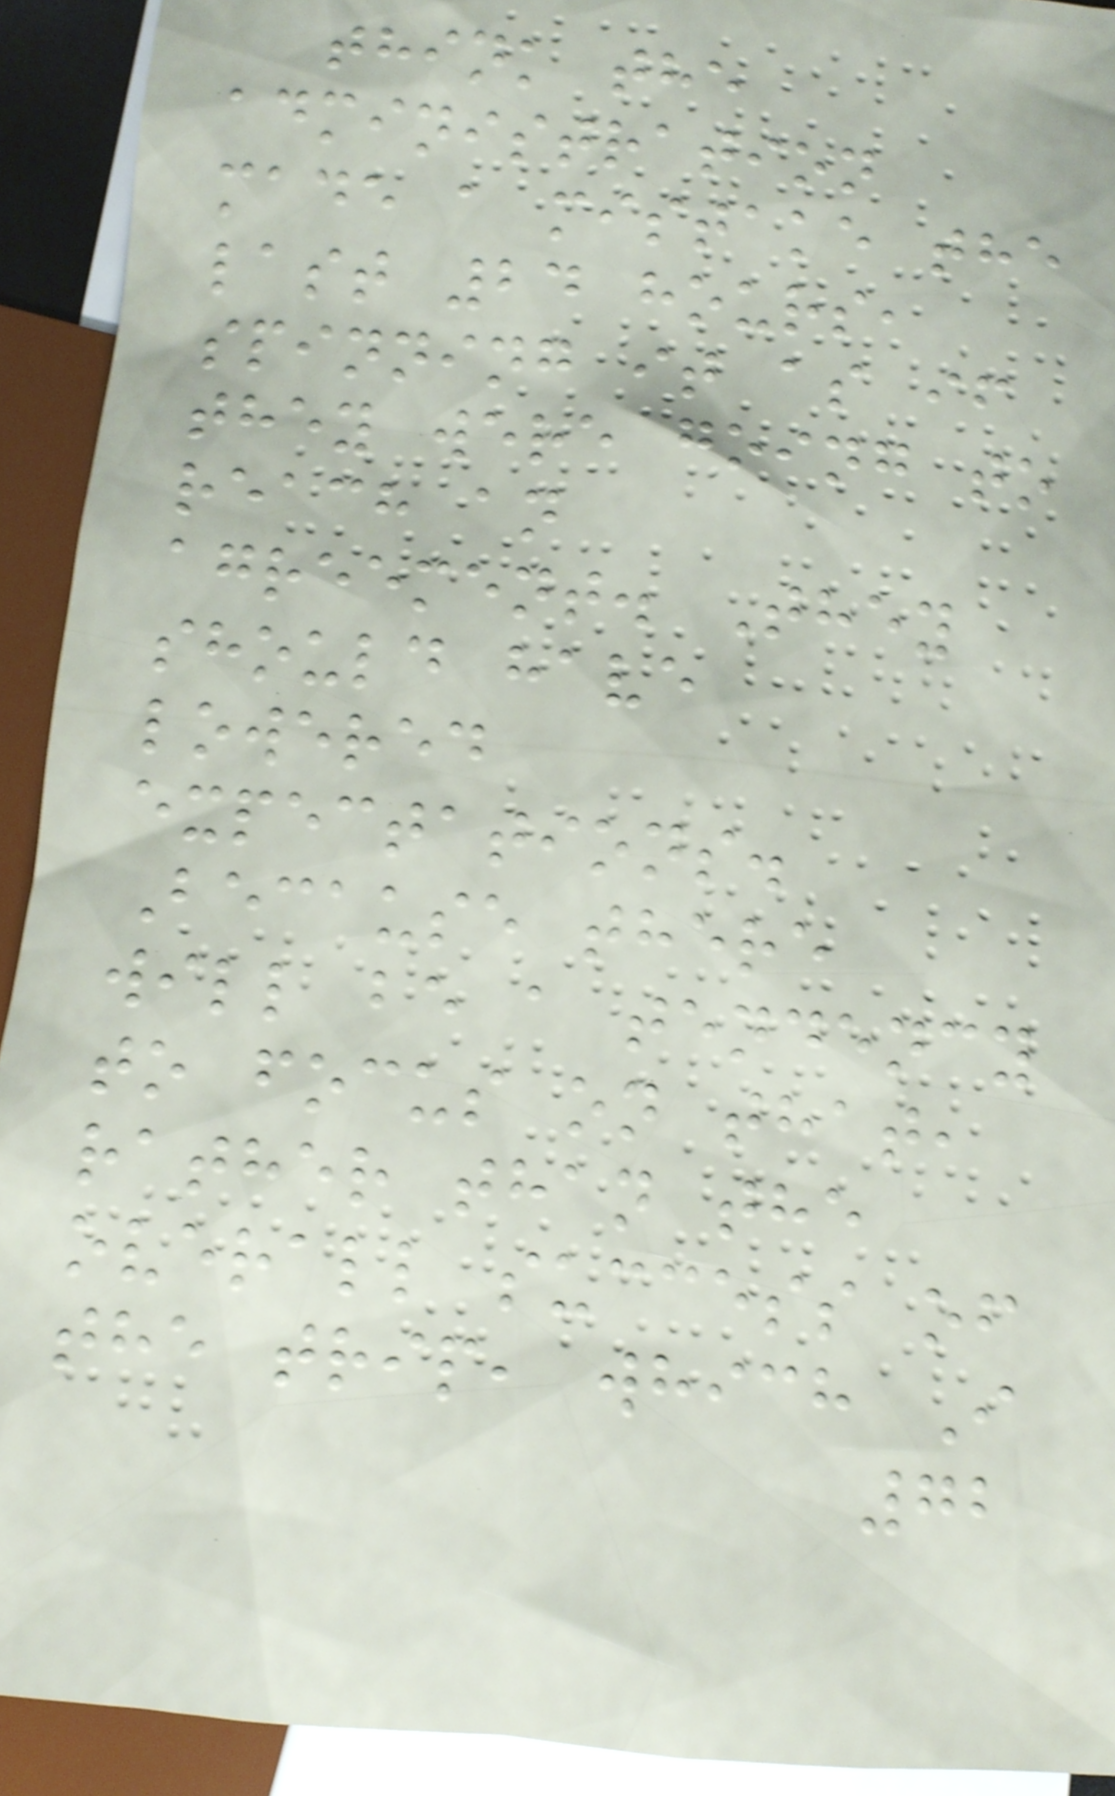think the
administration
made a mistake the
last 24 hours,
spinning it as if
they were going to
reach an
agreement. They
should have
lowered
expectations.
Because there
will be a tendency
to focus on that,
rather than the
overall success of
the trip, which I
72
